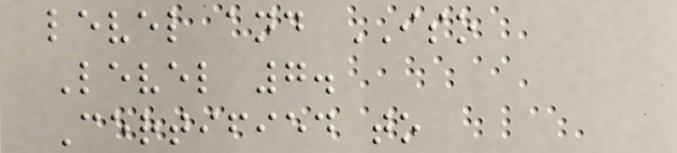level and ISO
Level 7.
Certified to
